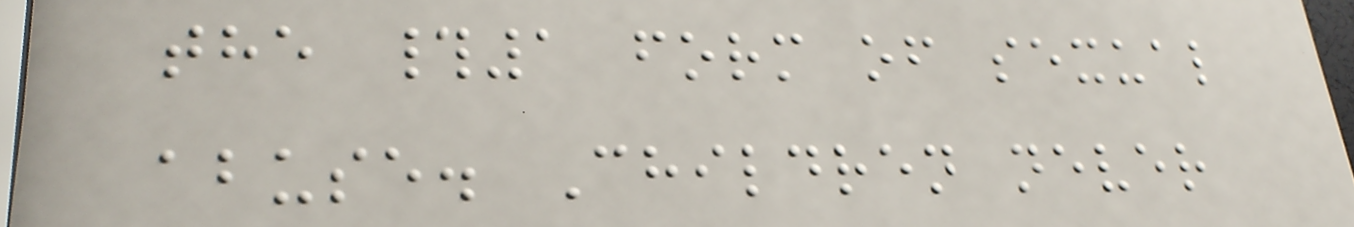the #1 form of sexual
abuse. Children never
